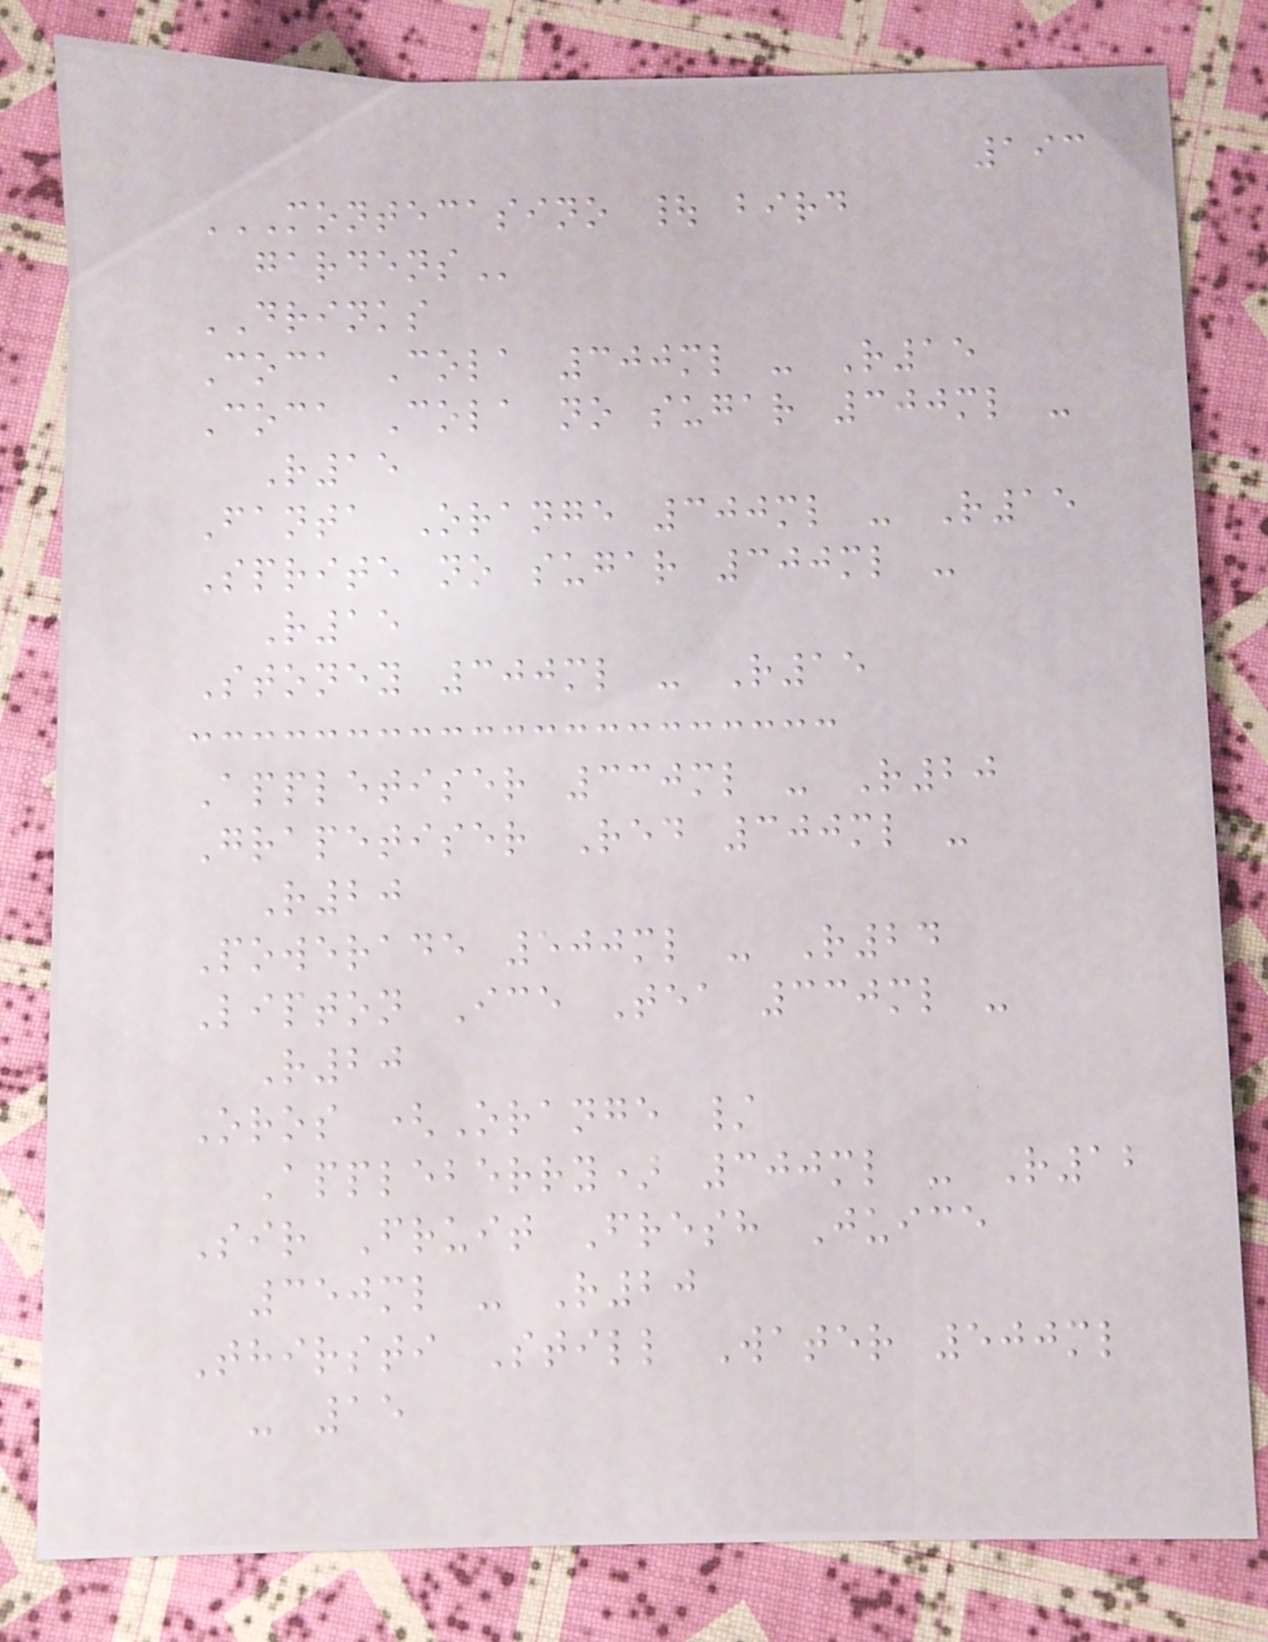193
MONTECASINO | BIRD
GARDENS
DRINKS
Coca Cola 300ml - R15
Coca Cola no sugar 300ml -
R15
Fanta Orange 300ml - R15
Sprite no sugar 300ml -
R15
Stoney 300ml - R15
Appletiser 330ml - R20
Grapetiser Red 300ml -
R20
Powerade 500ml - R24
Lipton Ice Tea 330ml -
R20
Oros (Orange /
Appleberry) 300ml - R12
Sir Fruit Fresh Juice
350ml - R20
Thirsti Still Water 500ml
- 15
